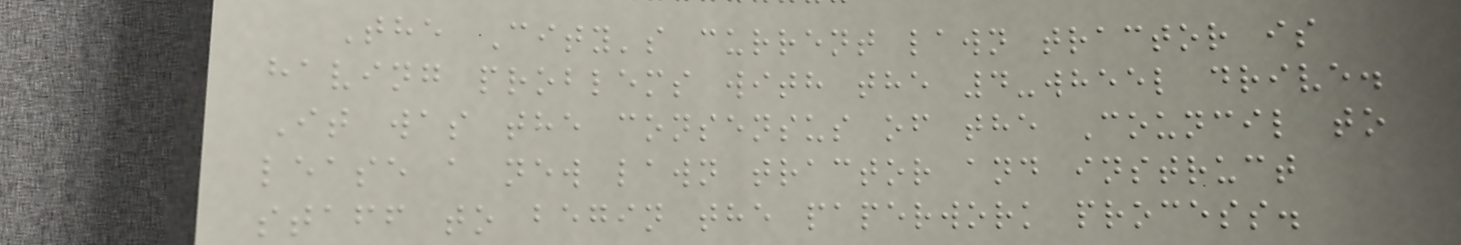The City's current lawn tractor is
having problems with the 4-wheel drive.
It was the consensus of the Council to
lease a new lawn tractor and instruct
staff to begin the paperwork process.
